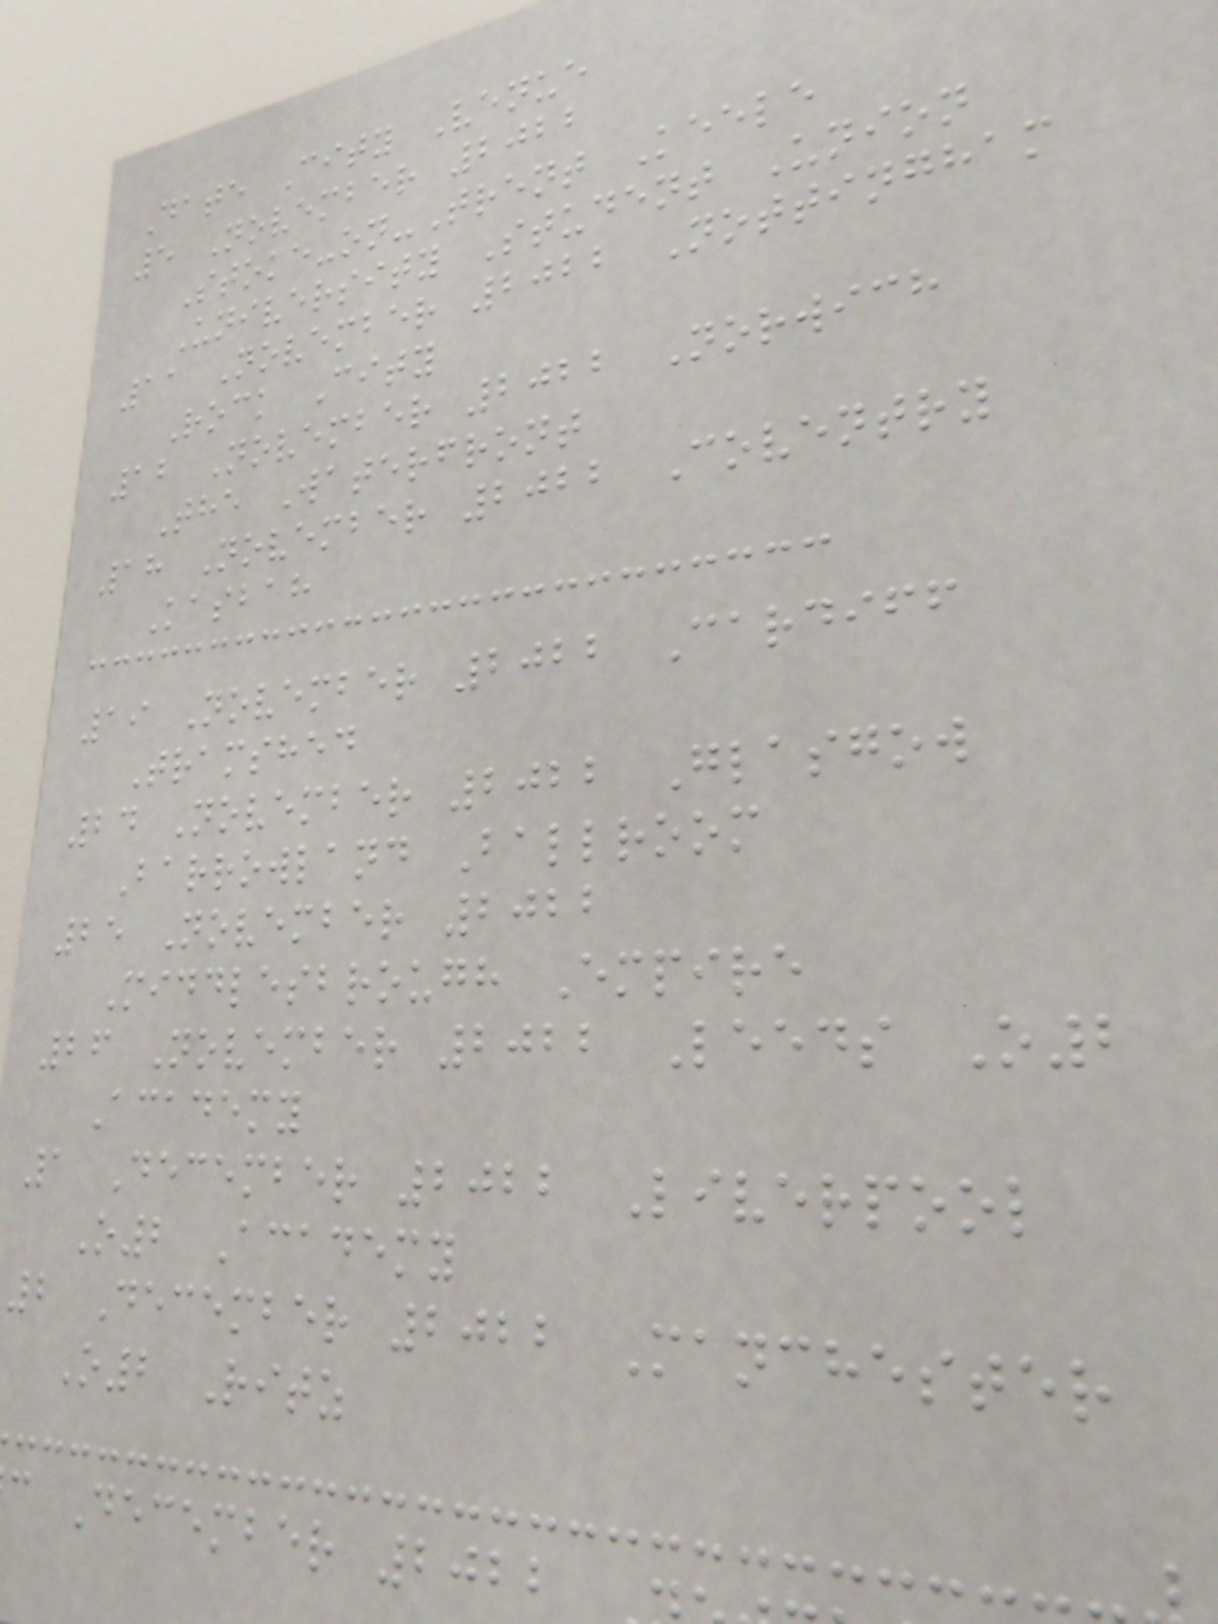Date City Venue
5 November 2022
Stoke-on-Trent Keele
University Student Union
11 November 2022 Nottingham
Rock City
12 November 2022 Norwich
The Waterfront
18 November 2022 Coventry
Kasbah
19 November 2022 Cardiff
Tramshed
24 November 2022 Glasgow
Barrowland Ballroom
25 November 2022
Middlesbrough Empire
26 November 2022 Leeds O2
Academy
1 December 2022 Liverpool
O2 Academy
2 December 2022 Manchester
O2 Ritz
c December 2022
